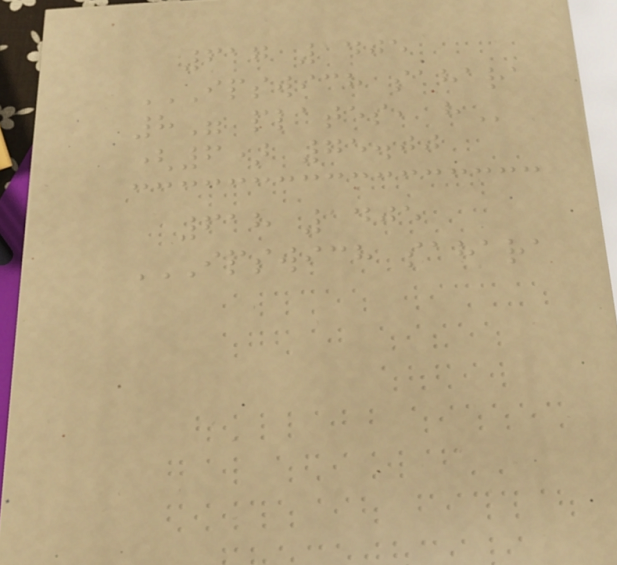617 1405
IPSWICH SAHARA
8" PLATES, H
(6) 75.00
618 1405
IPSWICH SAHARA
